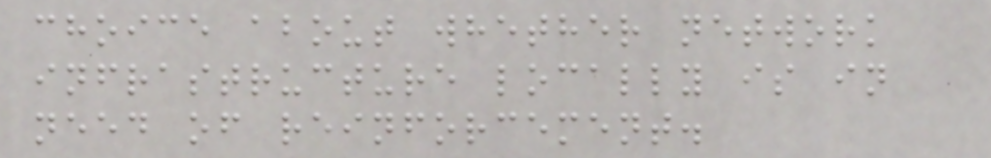choice about whether network
infrastructure locally is in
need of reinforcement.
